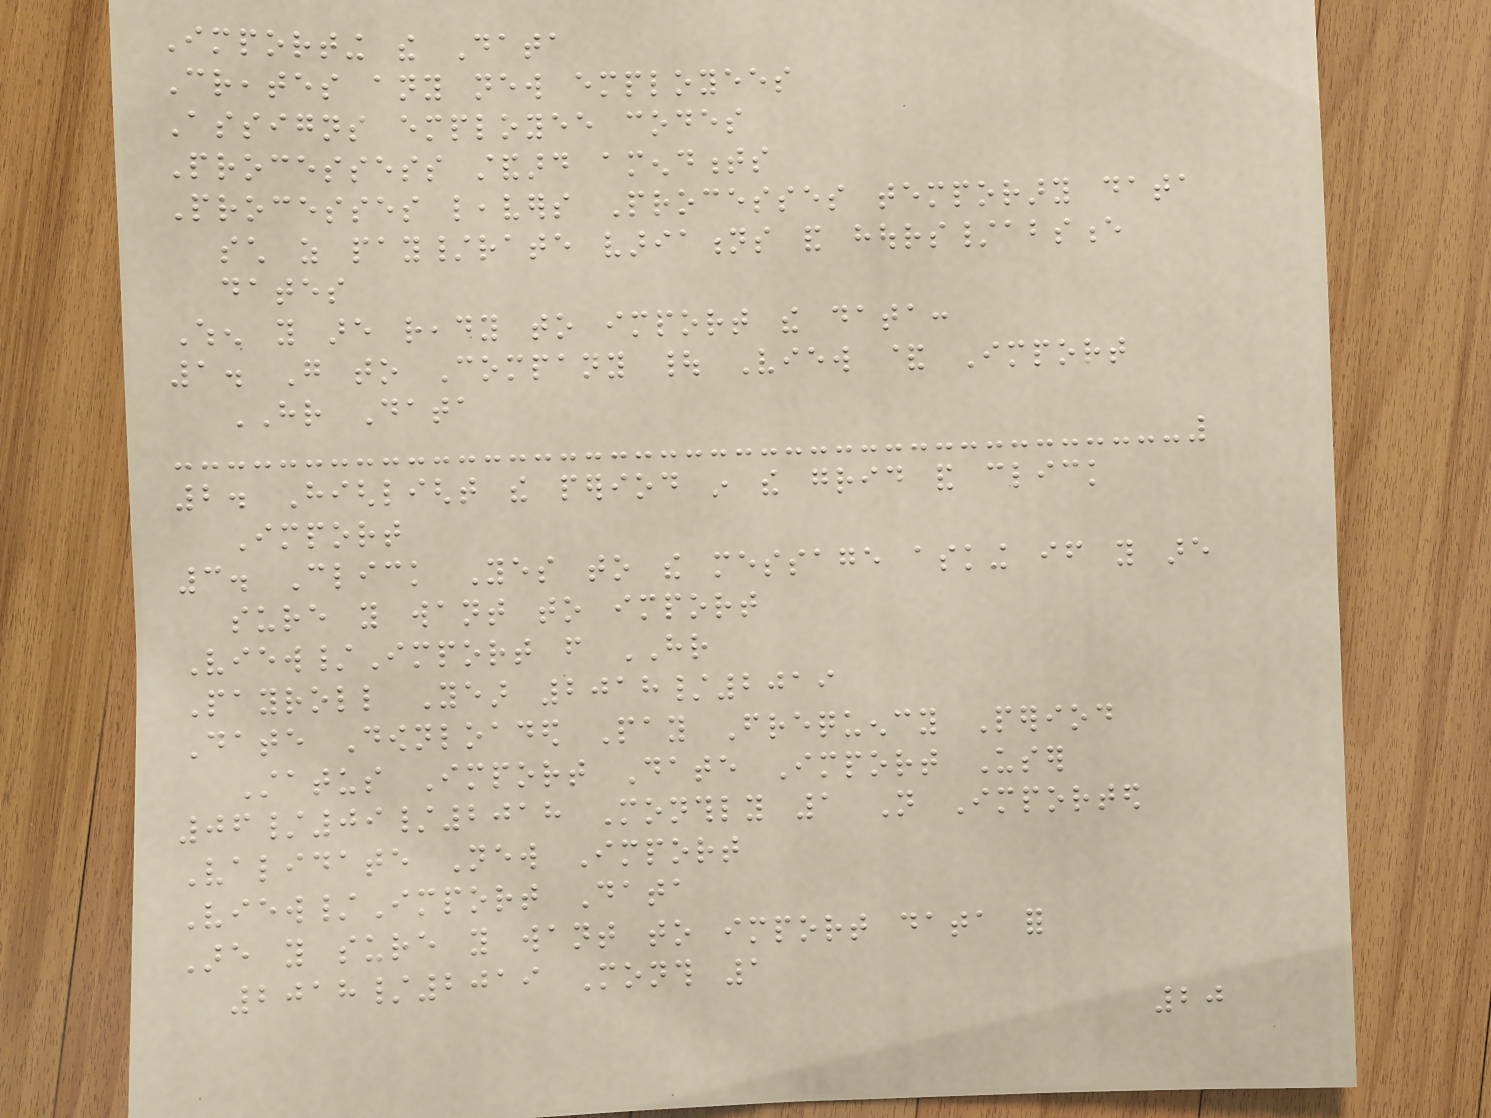Importing the Data
Creates any new employees
Assigns employee codes
Processess standard amendments
Processes leavers Processes temporary data
such as pay/rate variations and hours/absence
dates
When you are ready to import the data:
1. Go to Company | View & Import
HR Data
2. Highlight the period in the grid and click
Import
3. Click Yes to the message asking if you are
sure you want to import
View/Import from HR
Payroll Year 2018/2019
Date Downloaded Pay Frequency Period
Status Import Date Import User
06/09/2018 Monthly 1 Not Imported
Validate New Import
View/Import Data
Are you sure you want to import data for
2018/2019 Month 1
20
